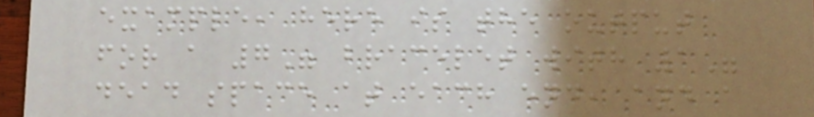example, here is the output
for a 7" bracelet with 1"
dead space at each end, and a
